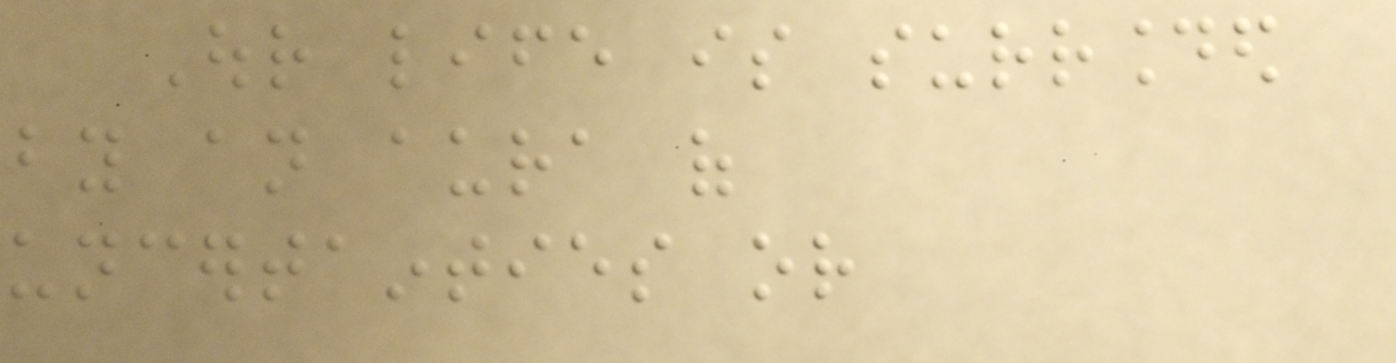Our life is surrounded
by an aura of
uncertainties or
